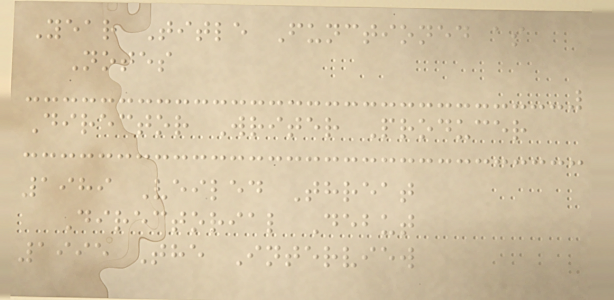Year Title Functioned as
Notes
Director Writer Producer
1989 Veiled Threat
Directorial Debut
1995 The Interview
